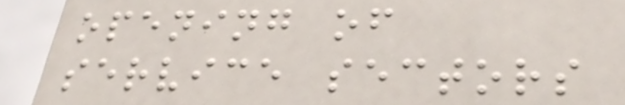opening of
service sectors
